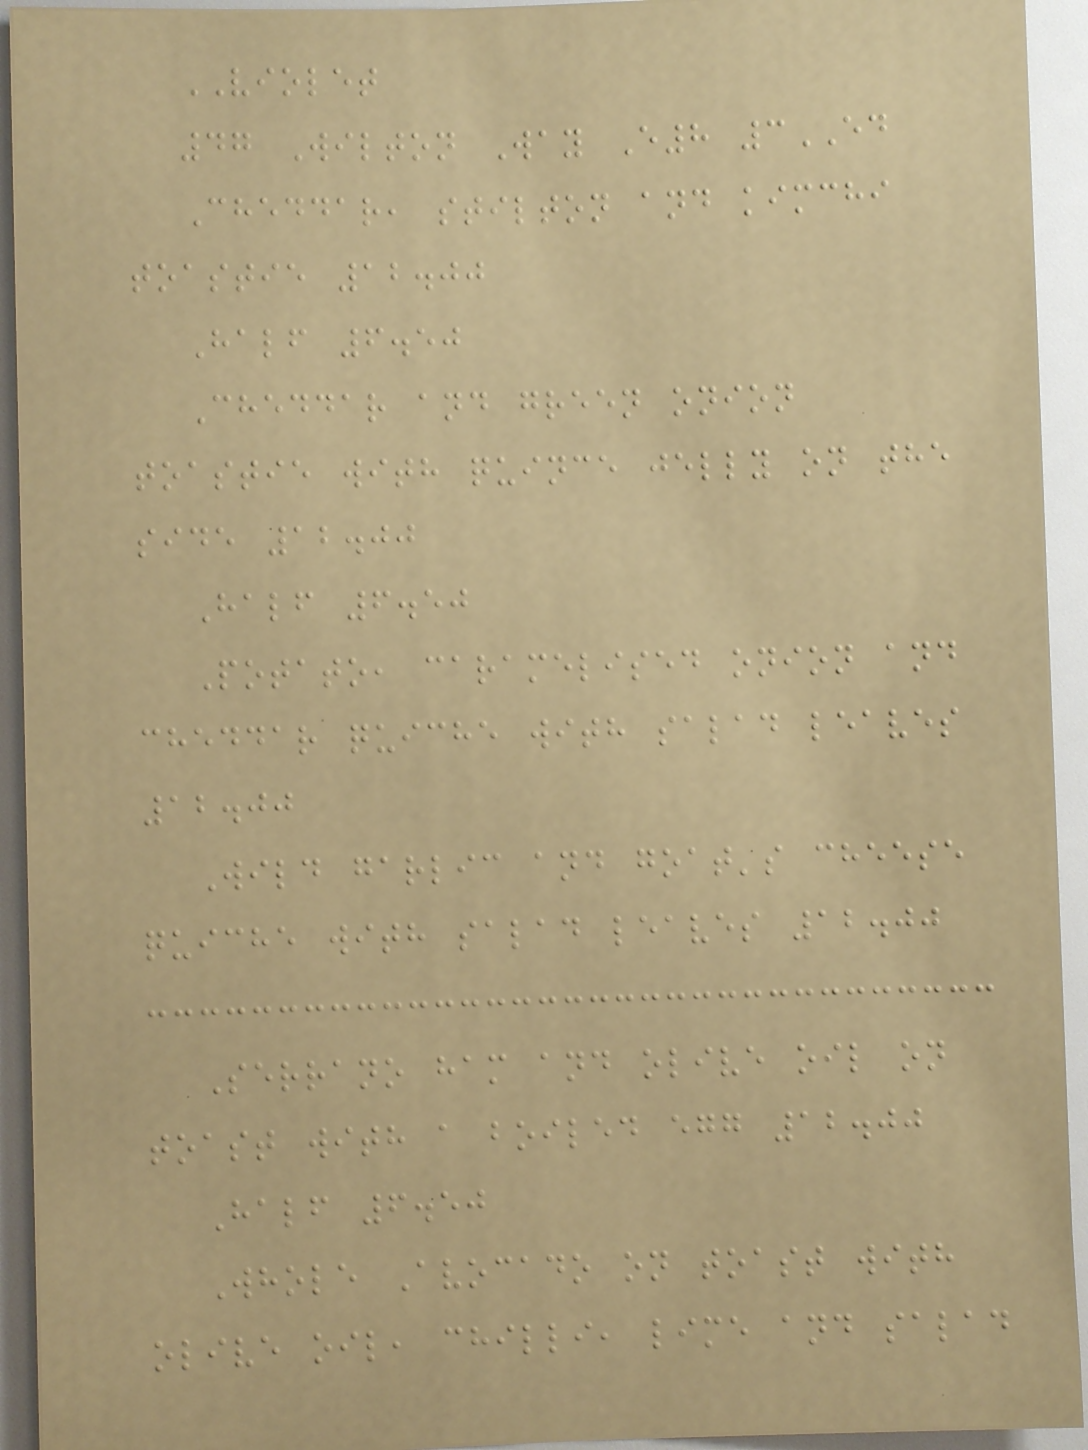VIOLET
47 Wilton Way E8 3ED
Cheddar, stilton and kimchi
toastie 12.00
Half 6.50
Cheddar and green onion
toastie with quince jelly on the
side 12.00
Half 6.50
Potato, caramelised onion and
cheddar quiche with salad leaves
12.00
Wild garlic and goat's cheese
quiche with salad leaves 12.00
Serrano ham and olive oil on
toast with a boiled egg 12.00
Half 6.50
Whole Avocado on toast with
olive oil, chilli, lime and salad
